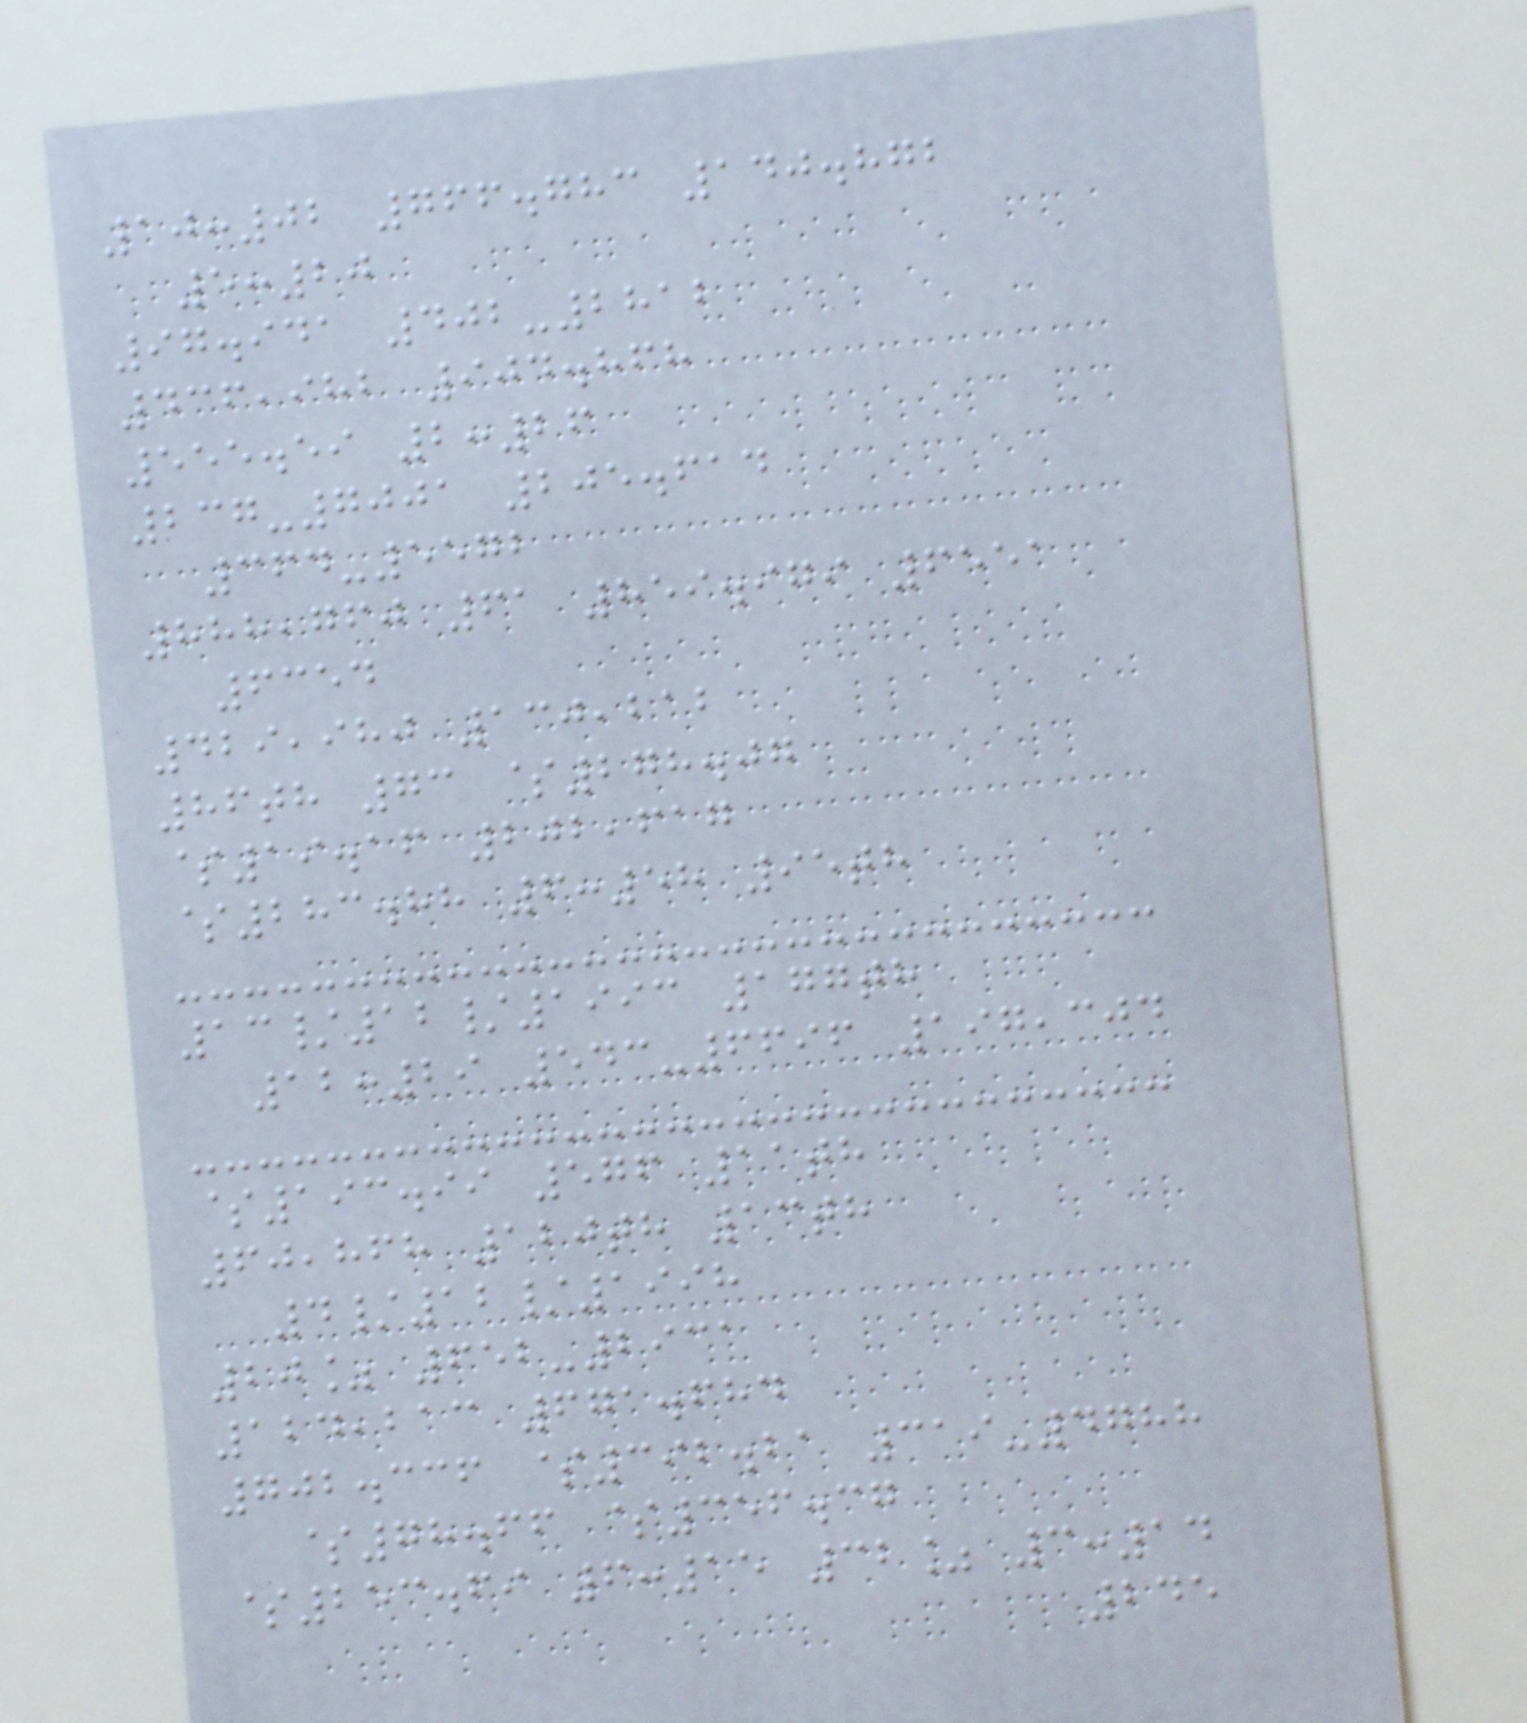10:02 766.783 140.872
5:20
97.941 402-2812
436,982 904.868
555.59 2:26
237-7001 205.614
364-5572
888,760 61 859.979 6551
6354
429,980 130,212
86th 73 $278.07
$19.16 202,617
$283.88 6:58 95th
13/12/1993 177th
12:29 543-6696 197,304
$193.99 576 11th
60,868 120th 13th
4/12/1998
20% 652-2931
124,213 671.684
702.336 $392.21 319-4788
$78.66 $356.37
$253.69 6:15 32% 3:14
245
